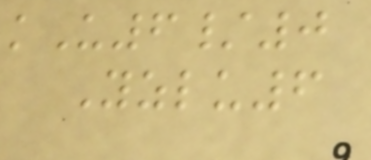kU6/0
Yzlu6
